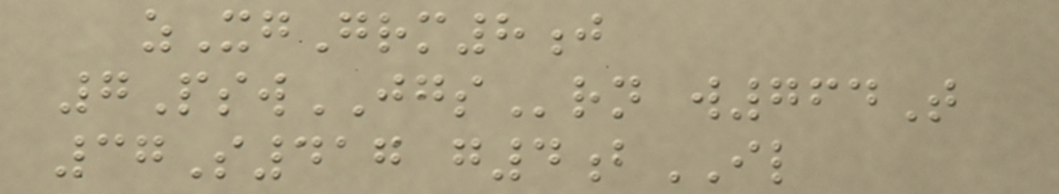zXgGrm8j
7PswJGSrn w764T
37S417 g4bIL
